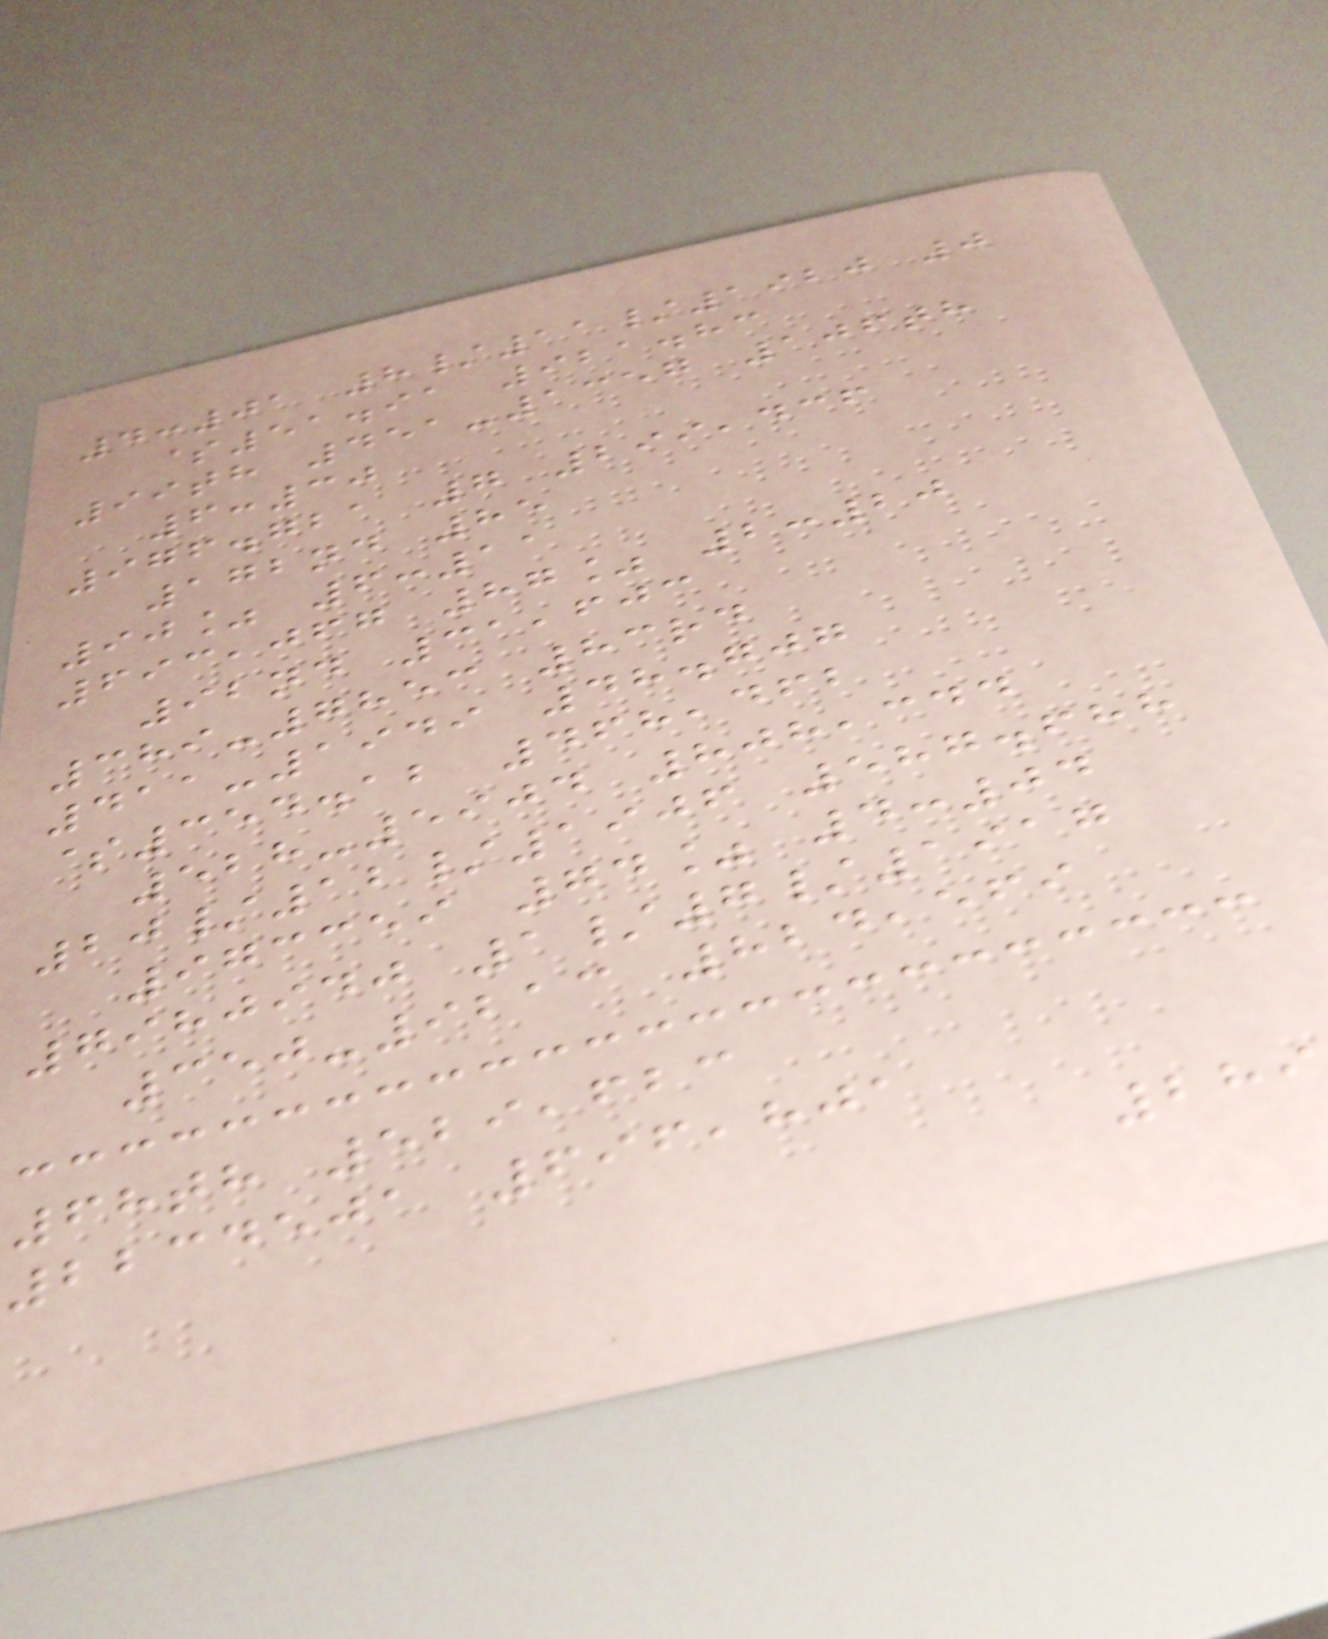4:01 8/11/1920 0
$51.91 921.83
99th 451-1357 106th
6:30
976.721 7 299,436
172nd 85
90% 6:11
693,067 87% 2:20
92nd 31,603
389-7853 83rd
411-1949 48.707
$354.12 468,462
528-5904 808,344
20/12/1906 587.688
973359 74% 4:04
7980940 1/7/1917
350-9213 824,569
68th 529,623
2234501 696,801
289
